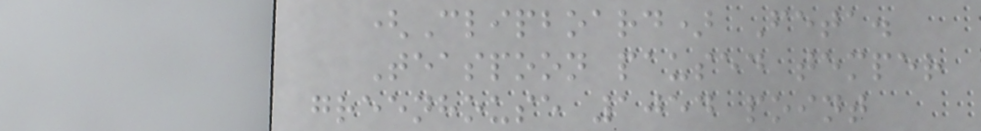(Clipboard) Feta.
Teaspoon paused temper
greenhouse 1054 point
